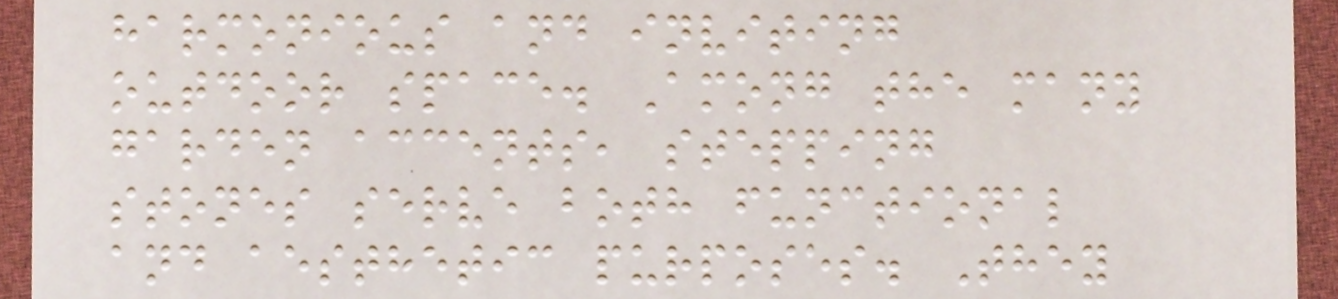harmonious and inviting
outdoor space. Among the many
garden accents, stepping
stones serve both functional
and aesthetic purposes. They
